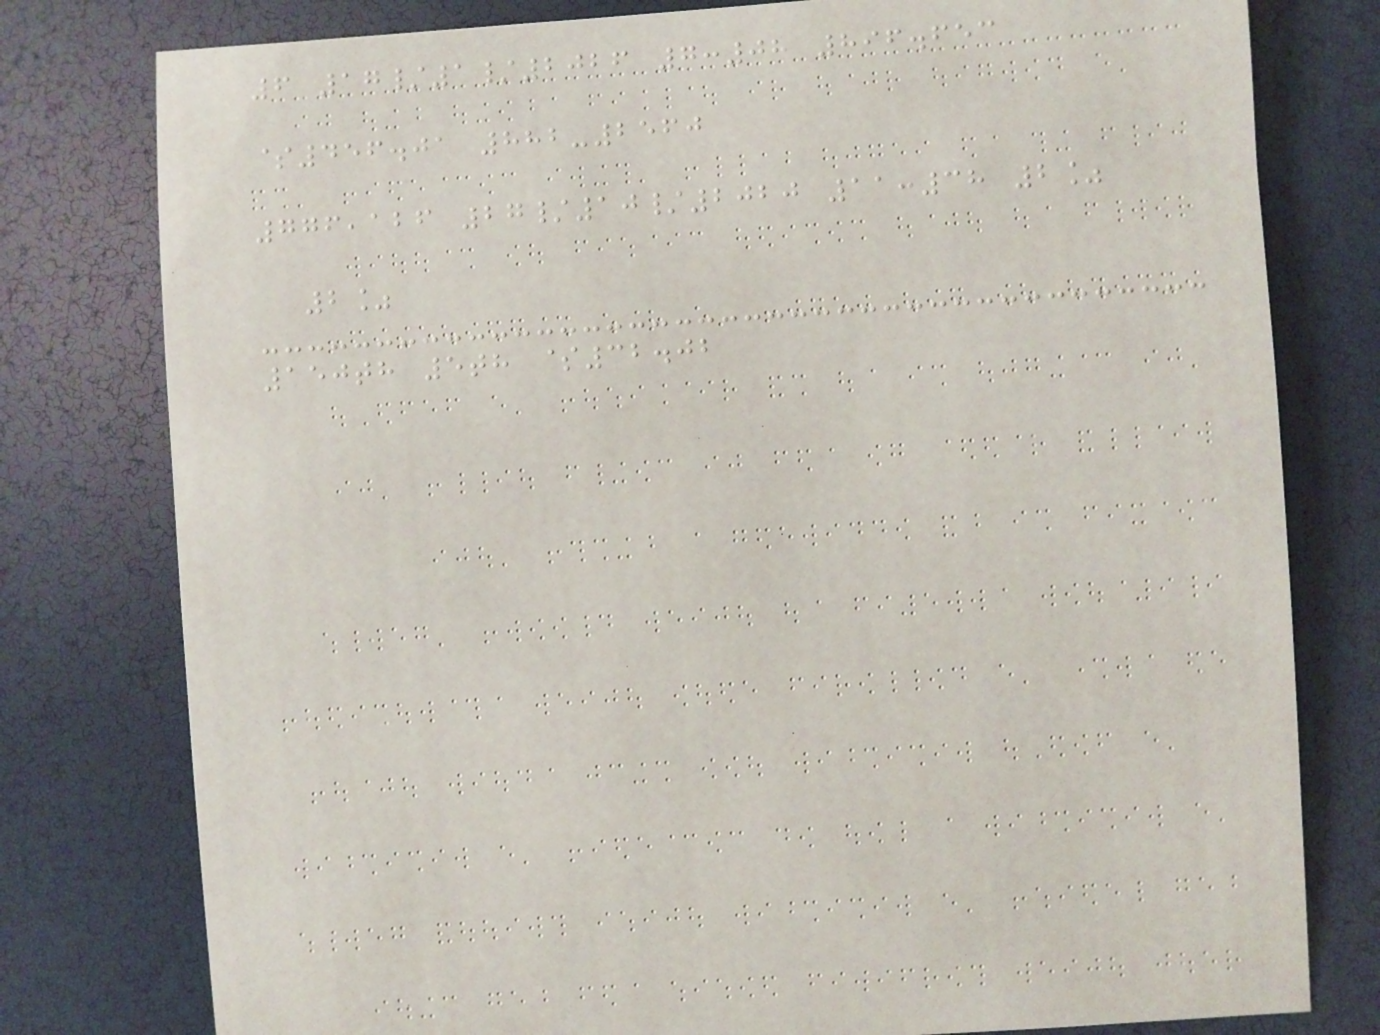6 17/1/2026 7:08 896.653
$456.01 882-2560
776,126 27/10/2020 11:38 2%
2%
150th 5th $32.02
